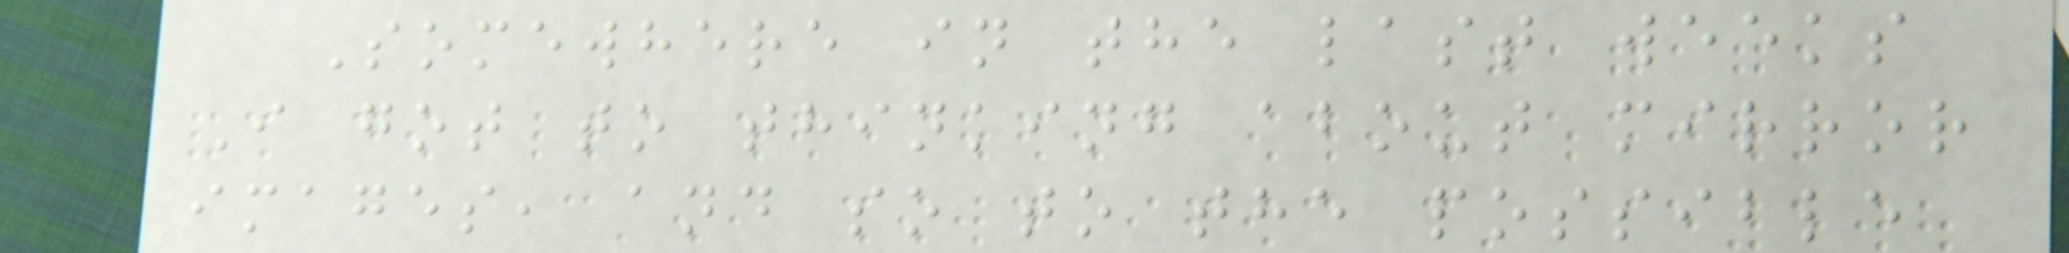Somewhere in the last weeks
I got to thinking about mirror
images, and so to the possible
